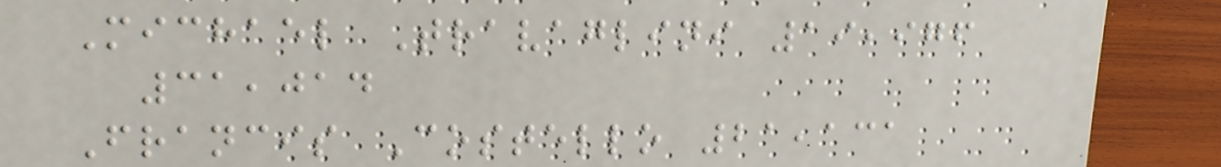Michael Travaglini 19,976
31,014
Francis Costello 21,131
